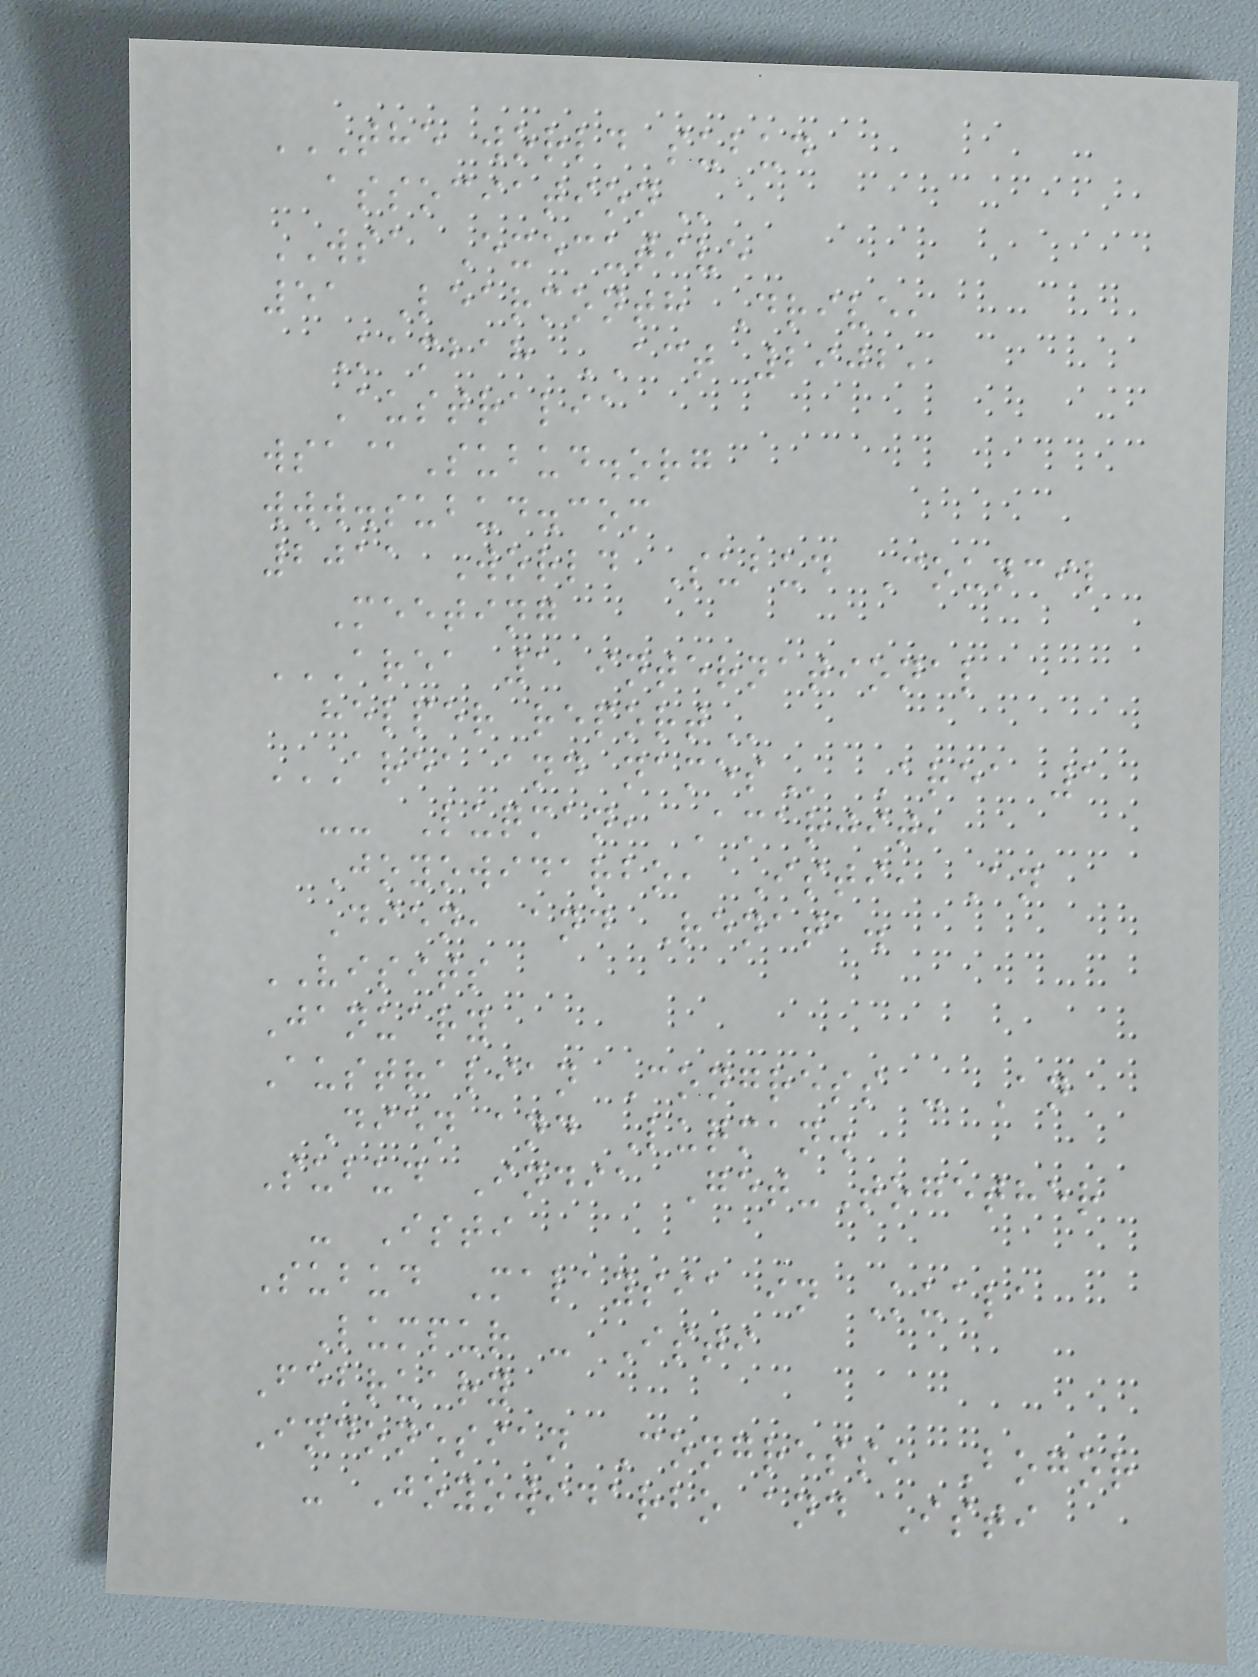THE WORLD SUBUD
ASSOCIATION
WSA Executive
51 Learmonth Drive,
Kambah ACT 2902,
Australia
wsa@Subud.org
www.subud.com
2011 World Subud Council
Meeting
AREA 1 INTERNATIONAL
HELPER REPORT
AREA AND NAMES Area 1
-- Luqman, Amarjit,
Joyowidarbo, Isti, An
Dien, and Renata.
VISITS
January
Australian Congress - An
Dien and Luqman.
Subud India Get-Together
- Isti
Subud Malaysia in Kuala
Lumpur - Isti
February
Indonesian Congress, Bogor
- Joyowidarbo and Isti
